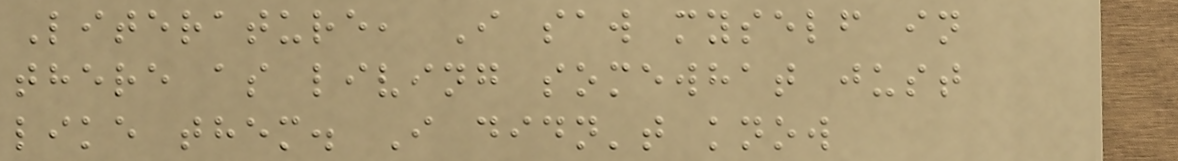Literature, I saw myself in
there as living somewhat just
like them. I didn't know
